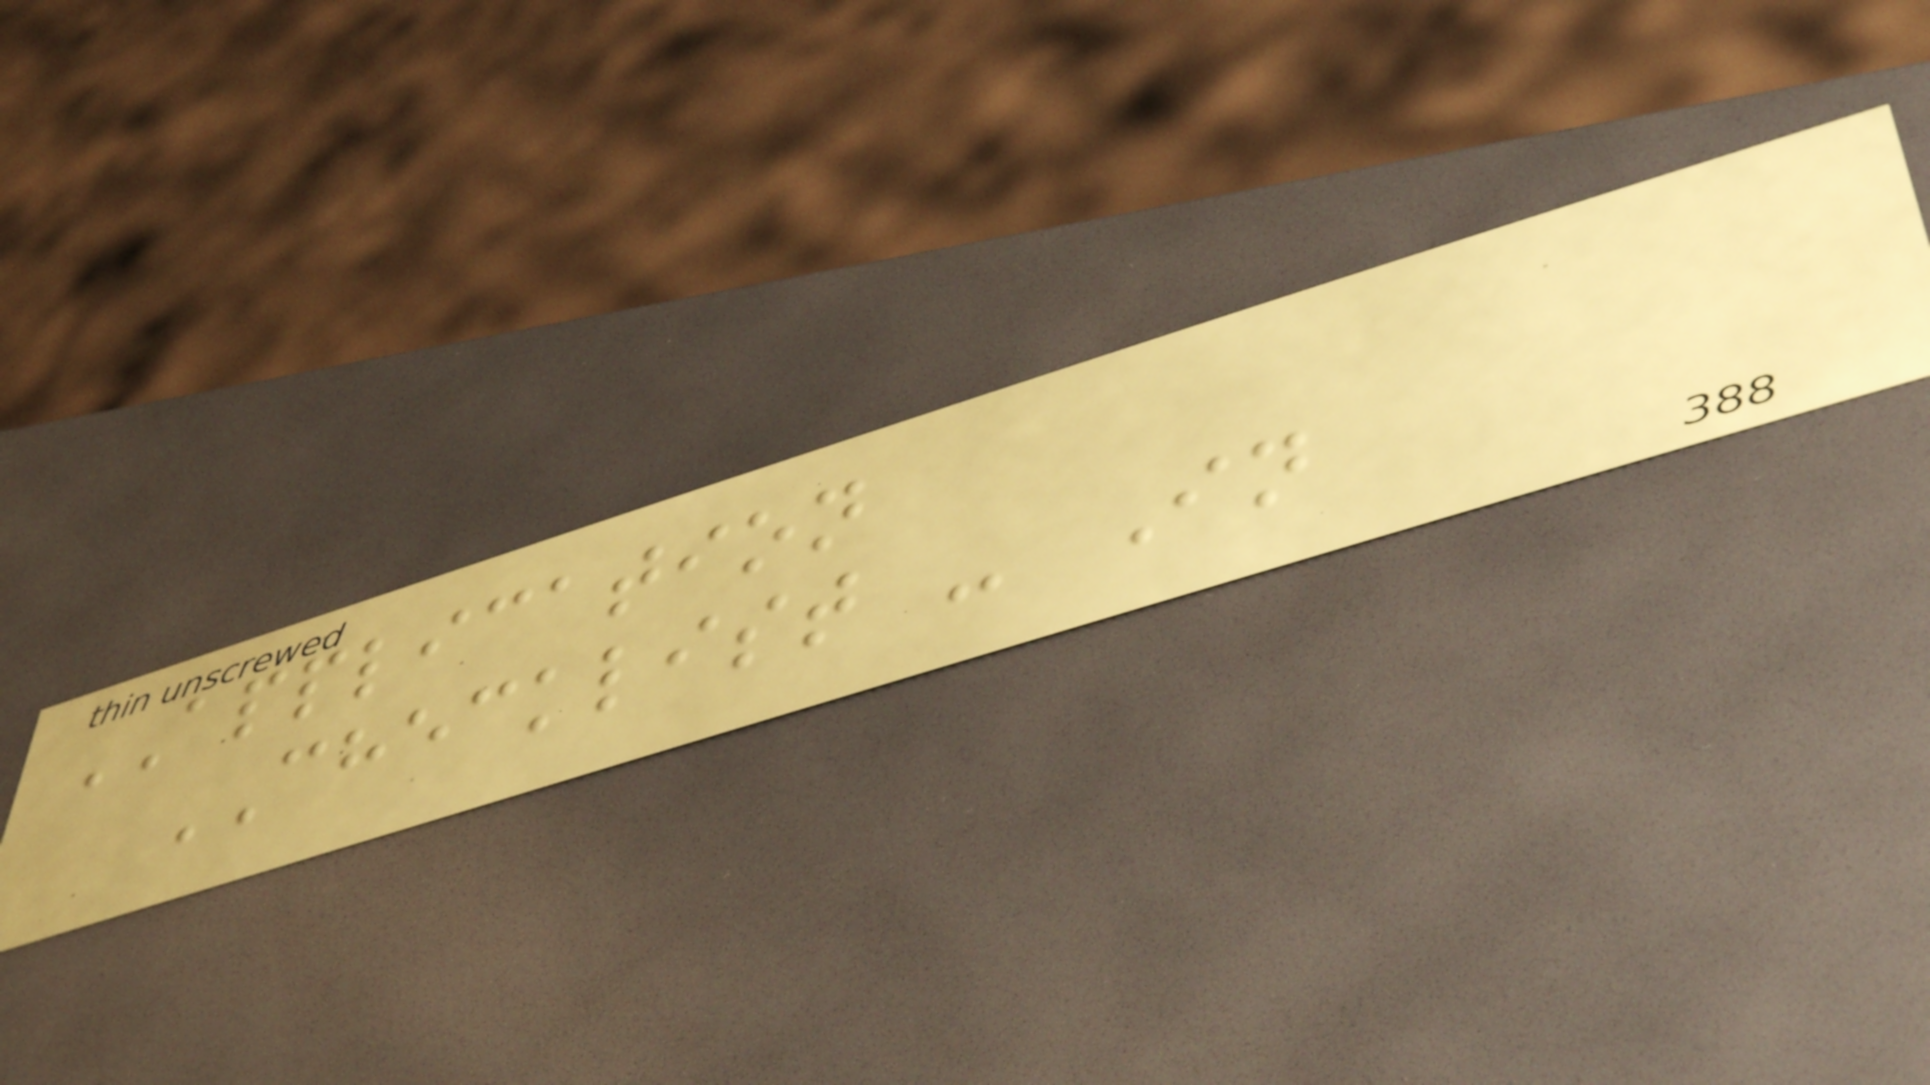APPLICATION
CHECKLIST - In
